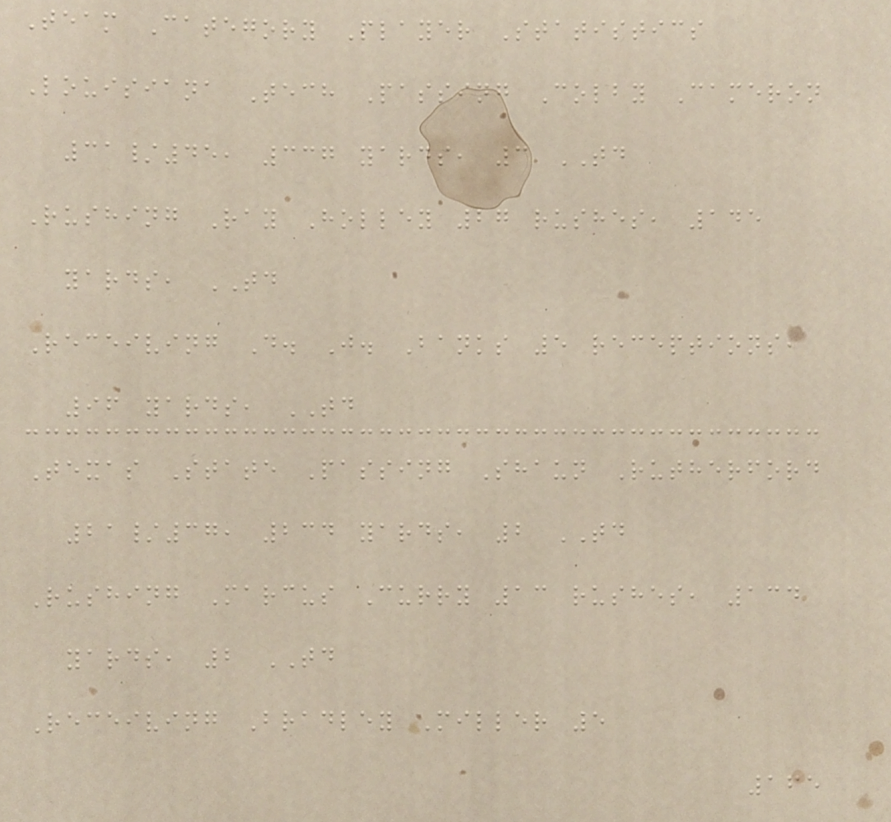Team Category Player Statistics
Louisiana Tech Passing Colby Cameron
31/45, 337 yards, 3 TD
Rushing Ray Holley 27 rushes, 145
yards, TD
Receiving D. J. Banks 5 receptions,
96 yards, TD
Texas State Passing Shaun Rutherford
21/37, 234 yards, 2 TD
Rushing Marcus Curry 13 rushes, 134
yards, 2 TD
Receiving Bradley Miller 5
165
